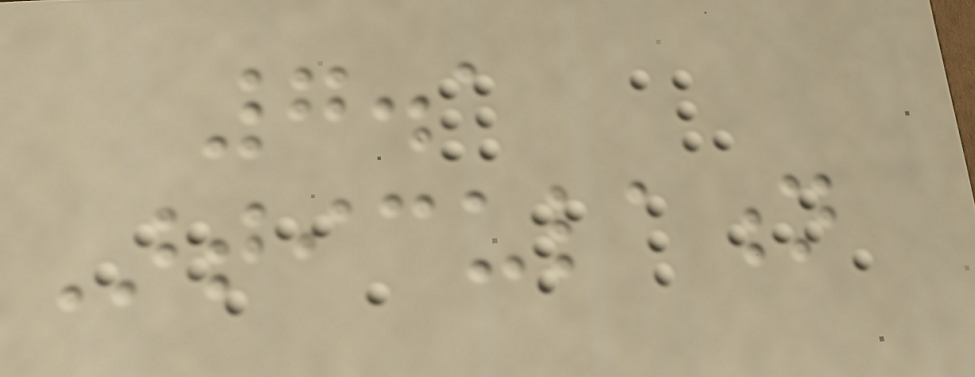7.1
Articulation
